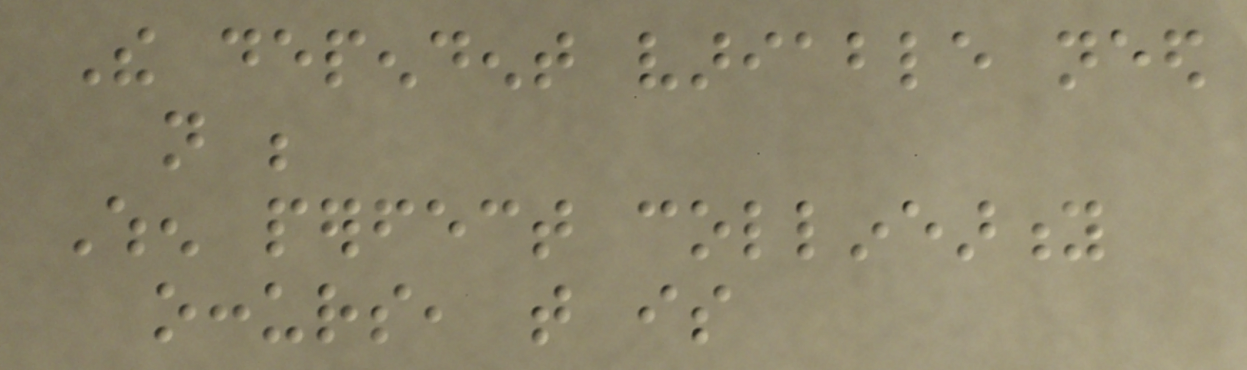The dependent variable need
not be
When perfect collinearity
occurs, that is
